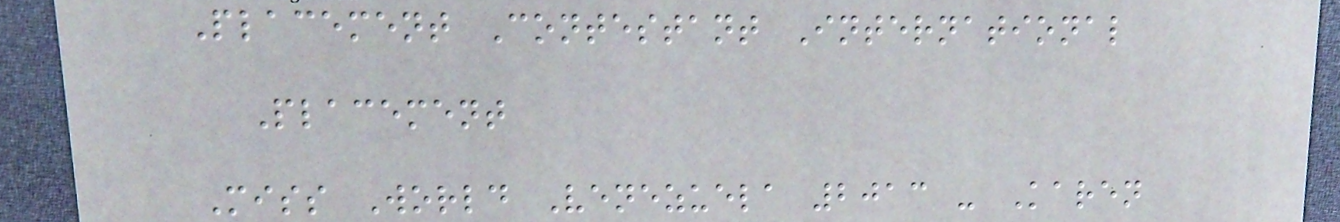Placement Contestant International
Placement
Miss World Venezuela 2013 - Karen
